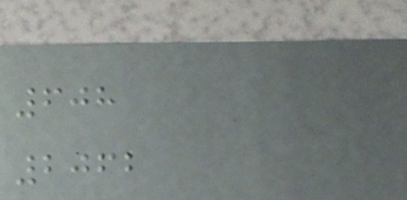608
2062
